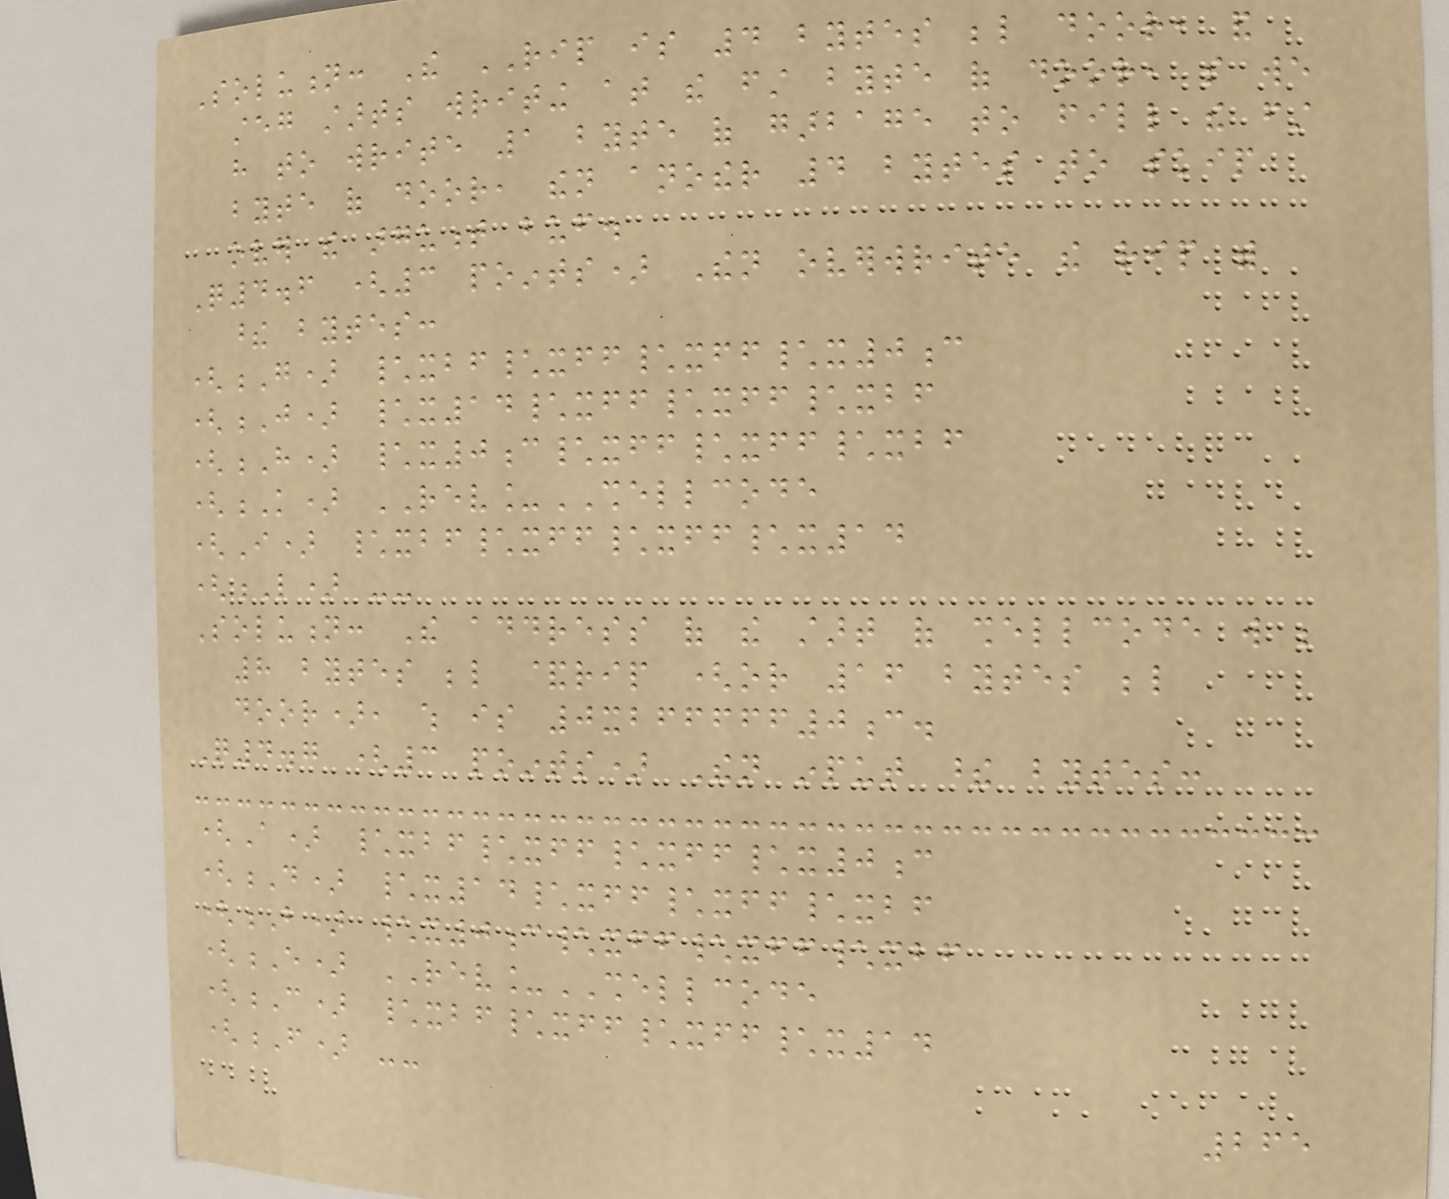Solution: The RIP is 4 bytes below door, and
steg starts writing at the first byte of door, so we
have to write 1 byte of garbage to fill the first
byte of door, then another 4 bytes to skip
over the argument buf.
Q4.6 (3 points) Then overwrite the rip with
these bytes:
(G) \xbf\xff\xff\x0c
(J) \x14\xff\xff\xbf
(H) \x0c\xff\xff\xbf
(K) REV_SHELLCODE
(I) \xbf\xff\xff\x14
(L) --
Solution: The address of the start of shellcode will be
8 bytes below &rip (or 16 bytes below
door), which is 0xbfffff0c.
Q4.7 (3 points) Then input these bytes:
(A) \xbf\xff\xff\x0c
(D) \x14\xff\xff\xbf
(B) \x0c\xff\xff\xbf
(E) REV_SHELLCODE
(C) \xbf\xff\xff\x14
(F) --
265
